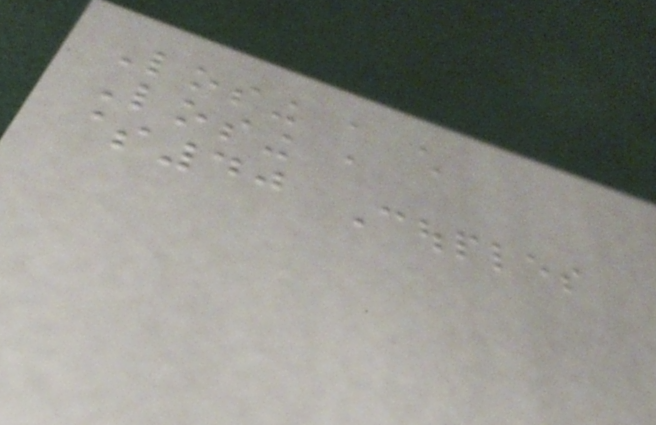Losing a child
Losing a
$40 Couples
